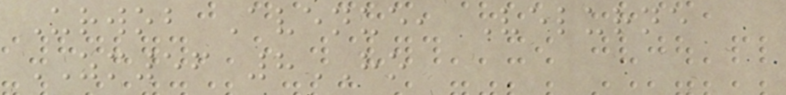Urwob Avenue, Velurne
ZM56 8HO
